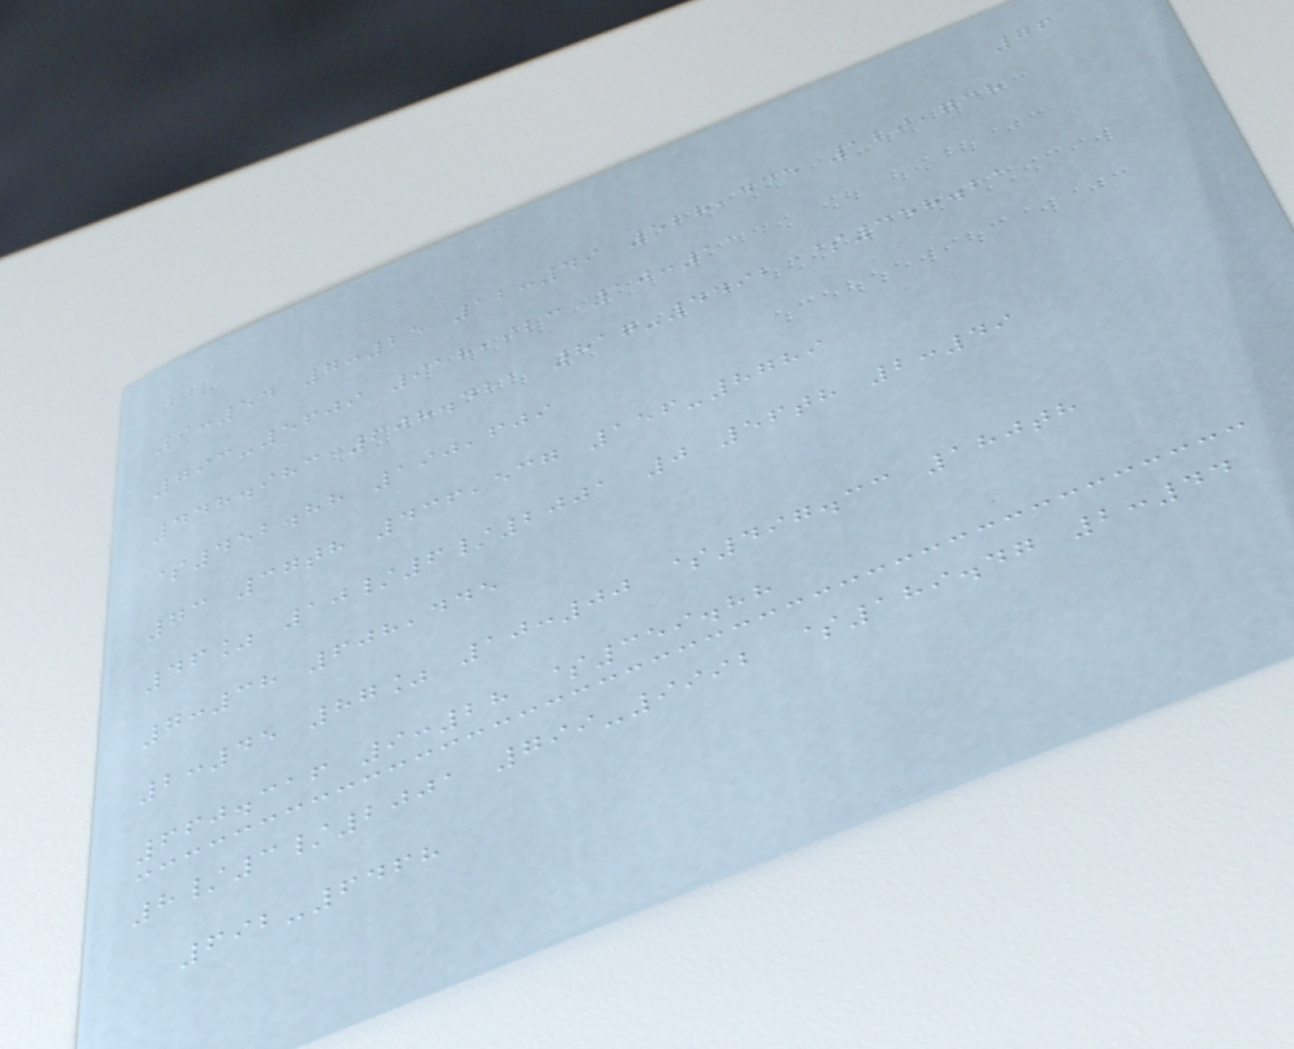76
9:54 7:25 12:49 528,435 129,738
793-5609 918,923 10:11
448.983 608.421 817-4492 $358.21
$452.88 190,609
73 37th 436,537 156-8789
46% 10/6/2001 0 56th 2:49
7:38 608,445
2:45 87% 10:00 $497.33 180th
660.316 9:28 $359.88
8/3/2001 799-9992 $189.47 2:44
692-6468
